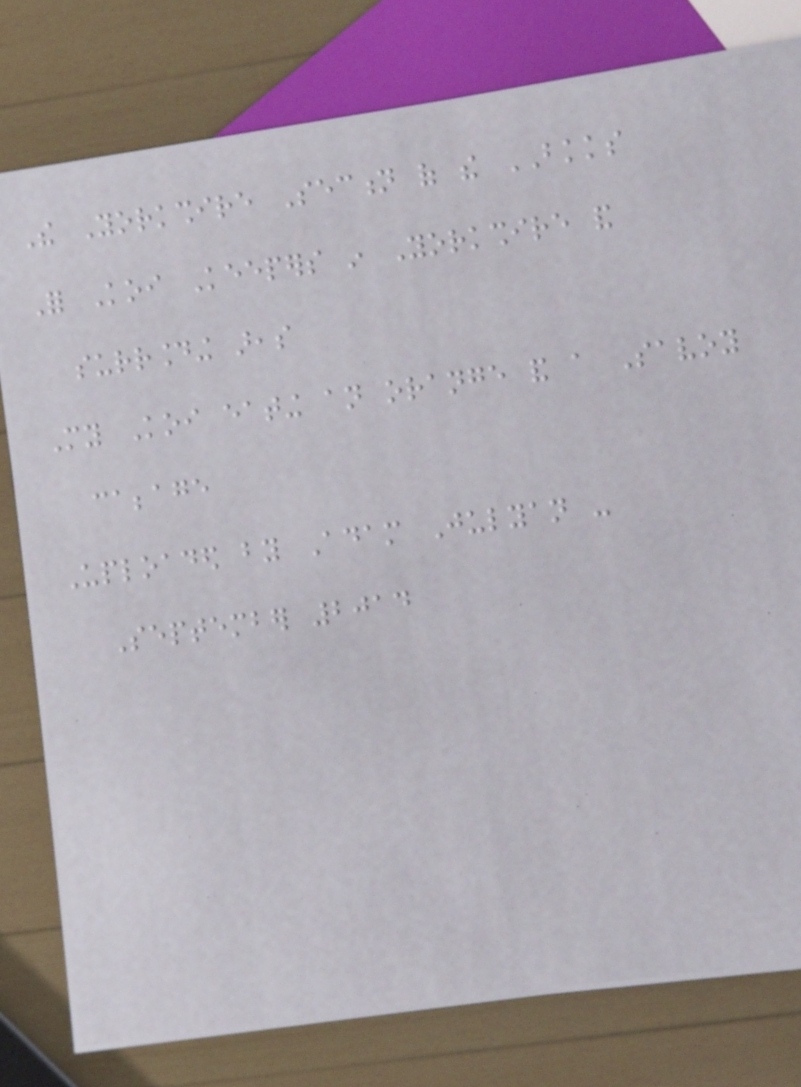The Yorkshire Section of the BKKS
For Koi Keepers in Yorkshire and
surrounding areas
My Koi eating an orange and a Savoy
cabbage
Uploaded by Adam Julyan -
September 2014
